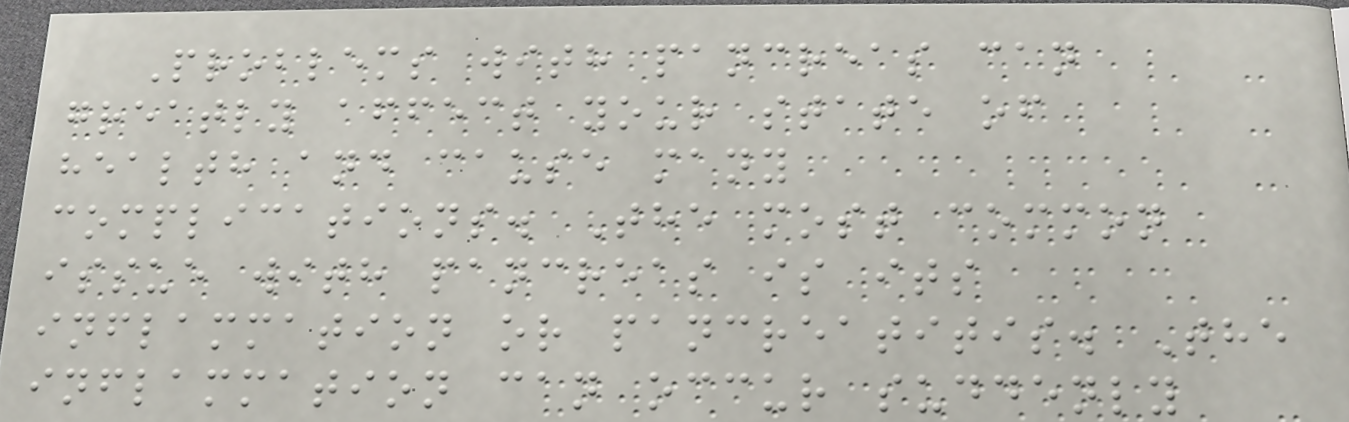Problems with pancreas can
greatly affect your state of
health and cause many
complications. The most common
issue with pancreas is its
inflammation or pancreatitis. The
inflammation can occur suddenly
